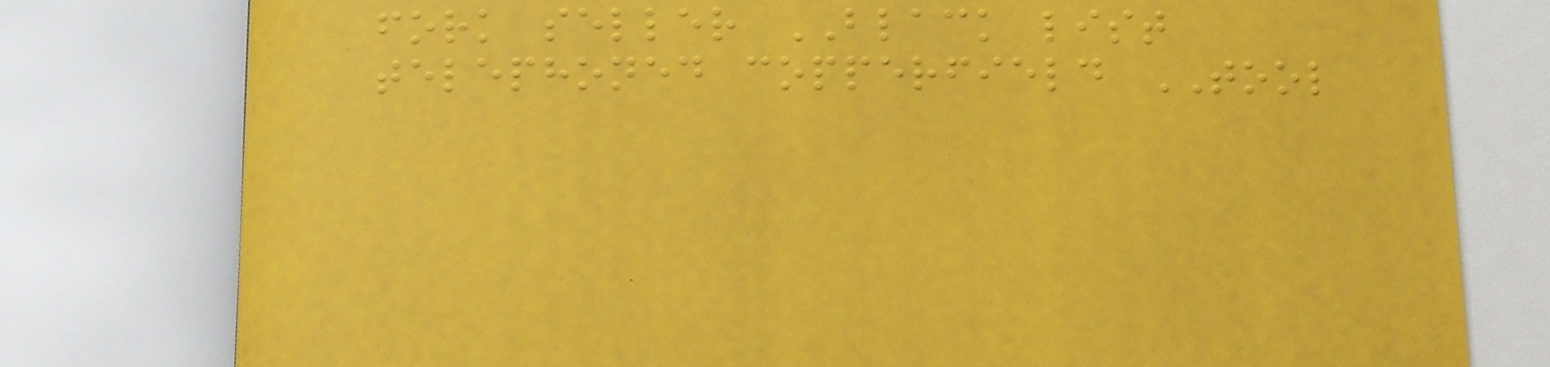fork seller BLACK list
telephoned copperfield TOOL
